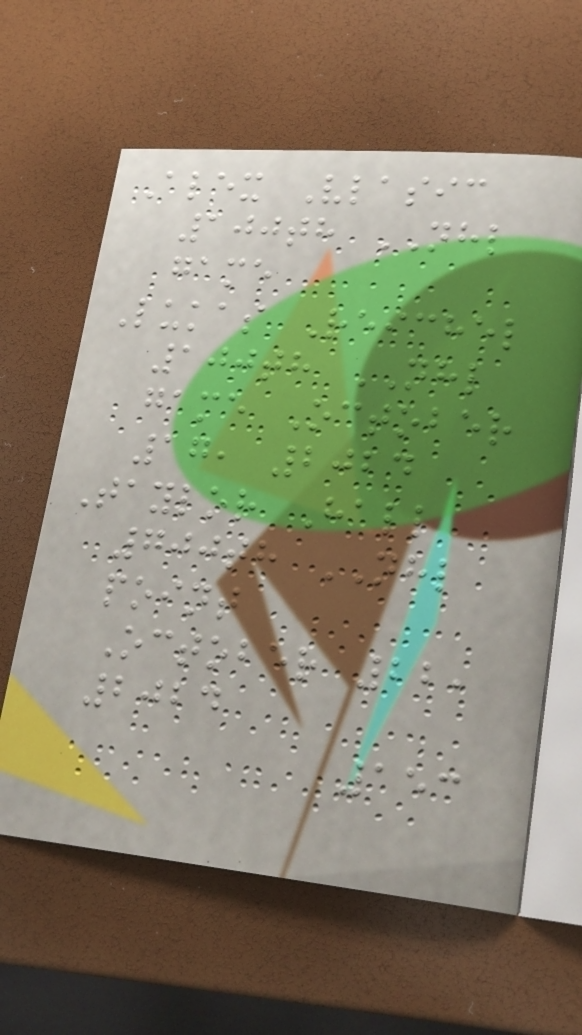Alex Vlasic
100th NHL
game
Lukas Reichel
100th NHL
game October
17, 2024
Taylor Hall
700th NHL
point
October 22,
2024
153
